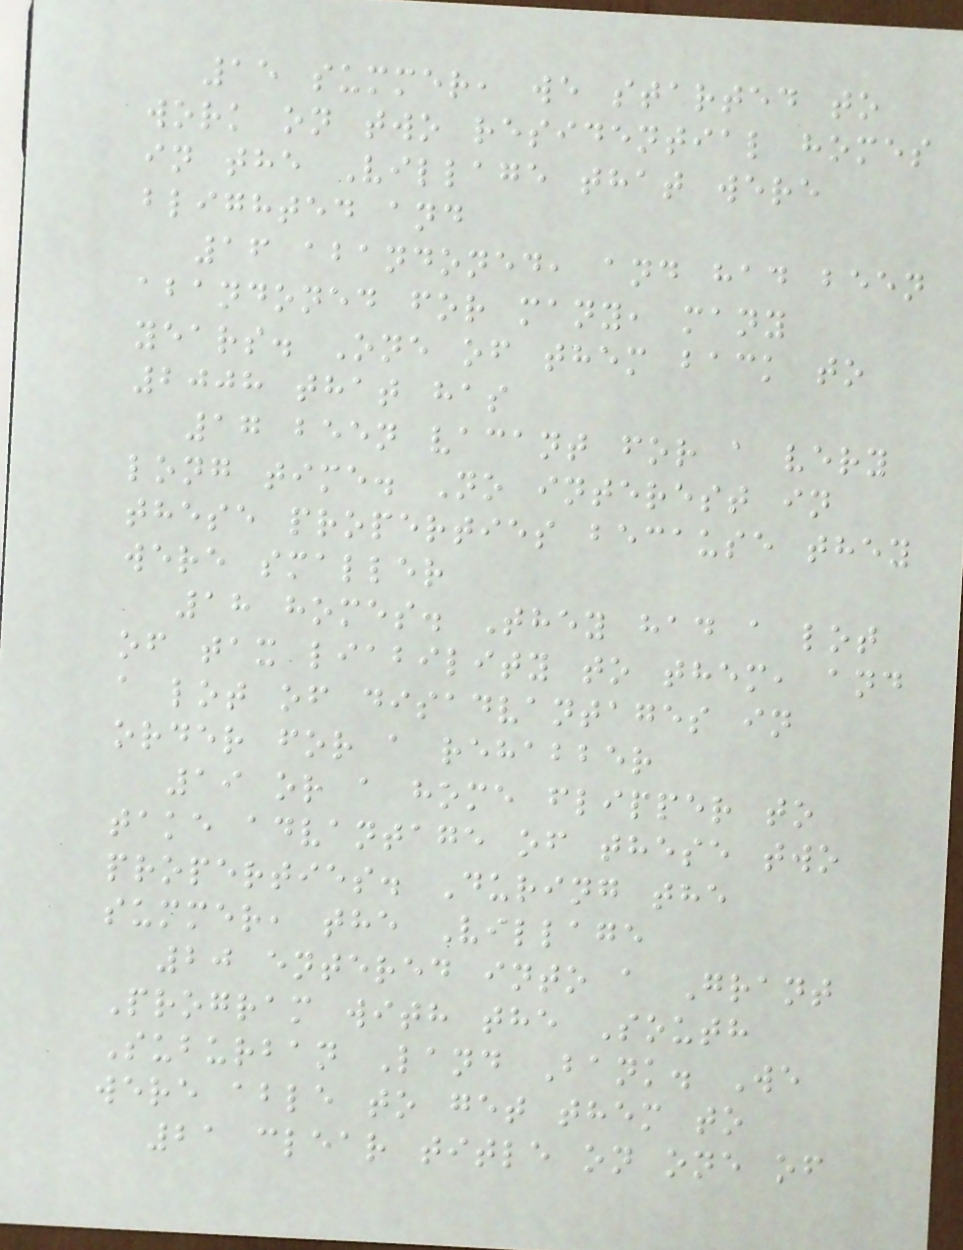15 summer, we started to
work on two residential homes
in the Village that were
blighted and
16 abandoned, and had been
abandoned for many, many
years. One of them back to
2008 that has
17 been vacant for a very
long time. No interest in
these properties because they
were smaller
18 homes. They had a lot
of tax liability to them, and
a lot of disadvantages in
order for a rehabber
19 or a home flipper to
take advantage of these two
properties. During the
summer, the Village
20 entered into a Grant
Program with the South
Suburban Land Bank. We
were able to get them to
21 clear title on one of
